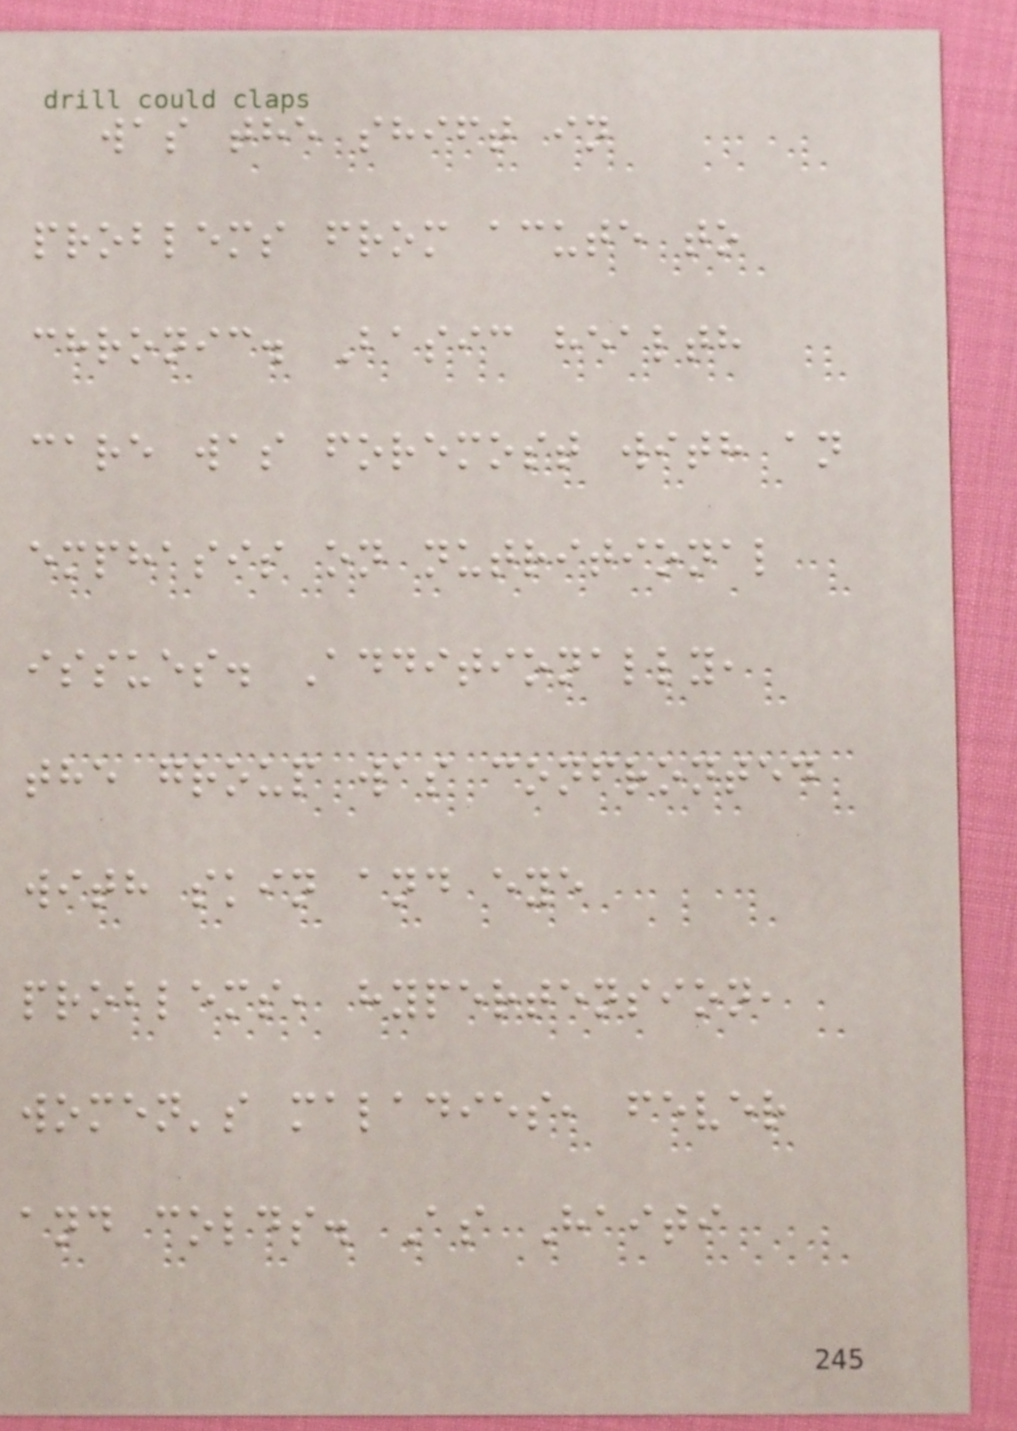was the shift in
problems from acute to
chronic. Basic health
care was foremost with an
emphasis on nutritional
issues. Additionally,
the group was confronted
with skin and eye
problems, hypertension,
women's maladies, fever
and colds. As Haiti
